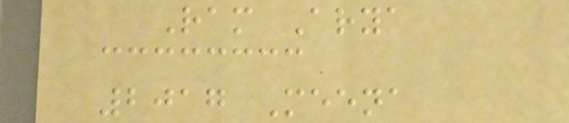Ram Arya
2017 Meena
